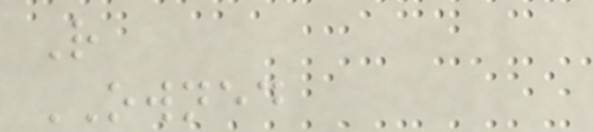R
OWNED
